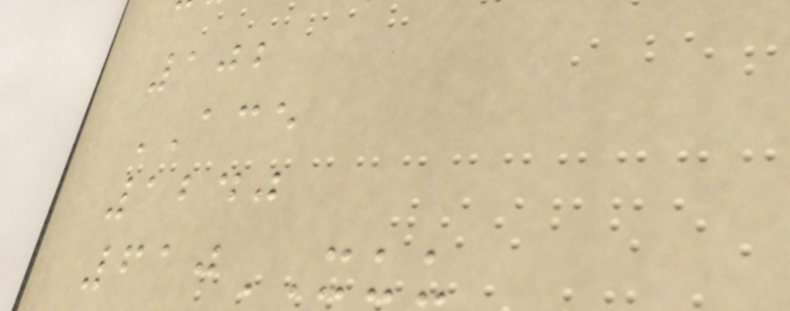102
ACE
1240
610XUU
